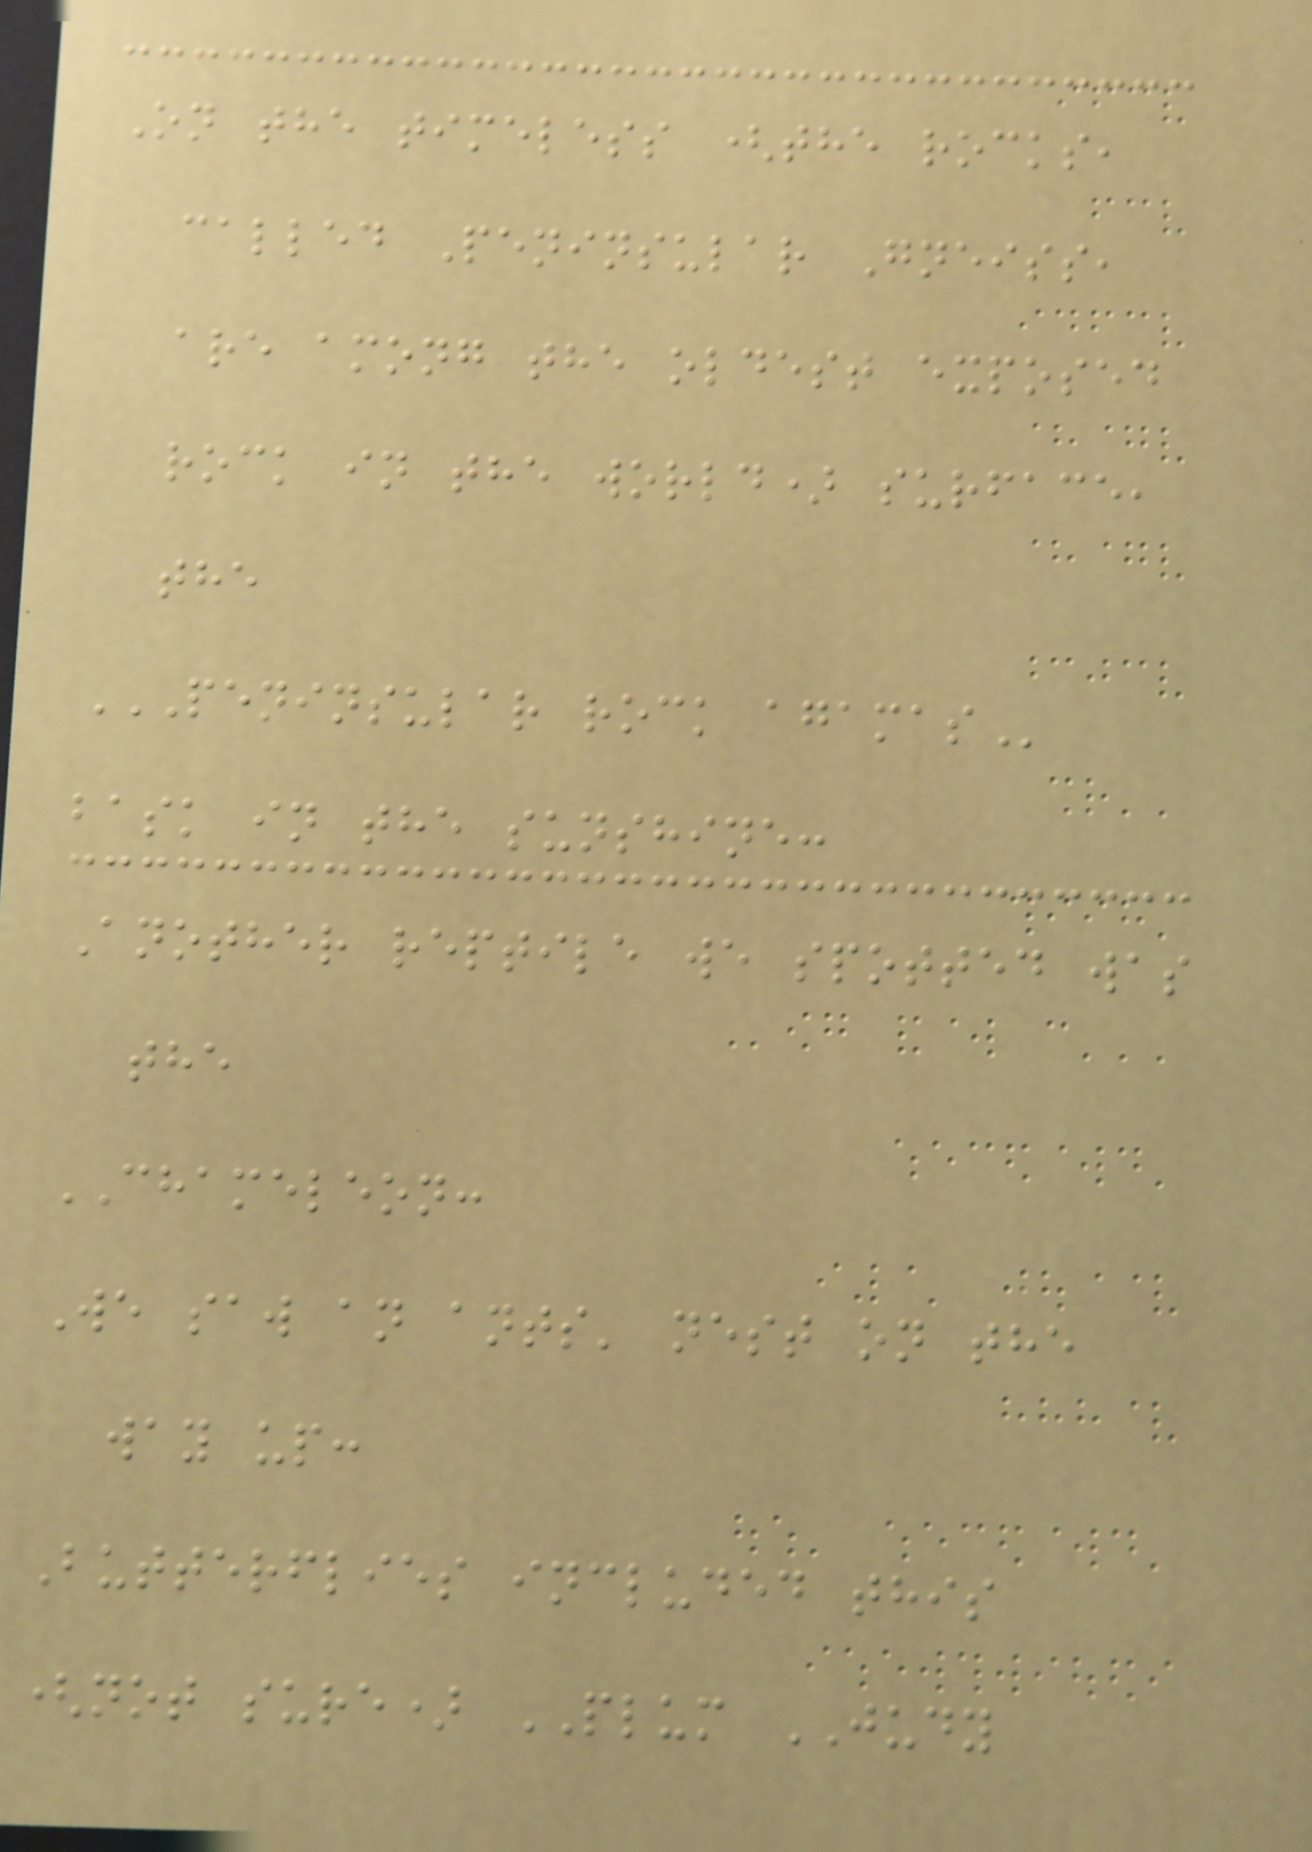On the timeless (the rocks,
called Peninsular Gneiss,
are among the oldest exposed
rock in the world) surface,
the
PENINSULAR ROCK AGAMAS
bask in the sunshine:
Another reptile we spotted was
the
CHAMELEON:
We saw an ants' nest on the
way up:
Butterflies included this
(not sure) PLUM JUDY
